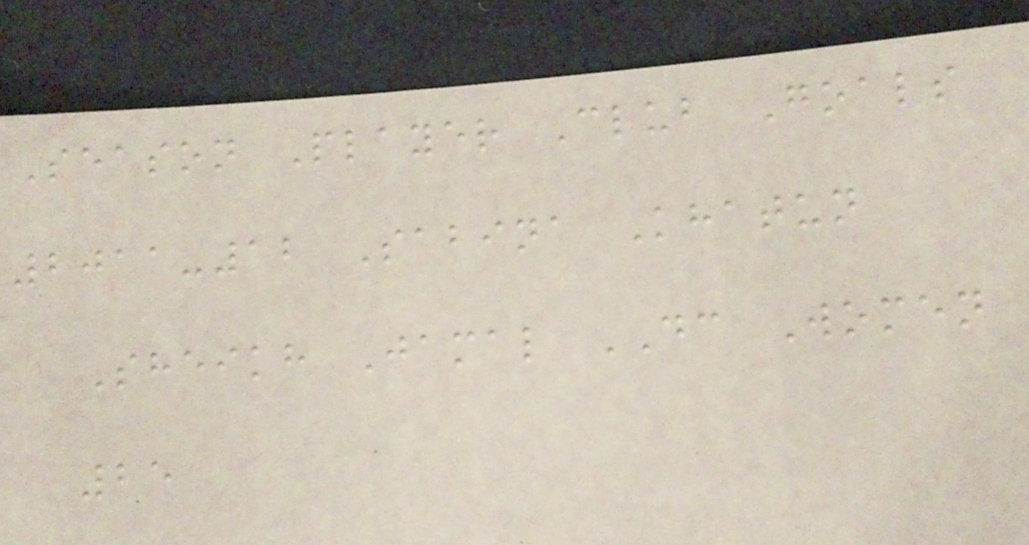Season Player Club Goals
2011-12 Sabina Khatun
Sheikh Jamal DC Women
25
